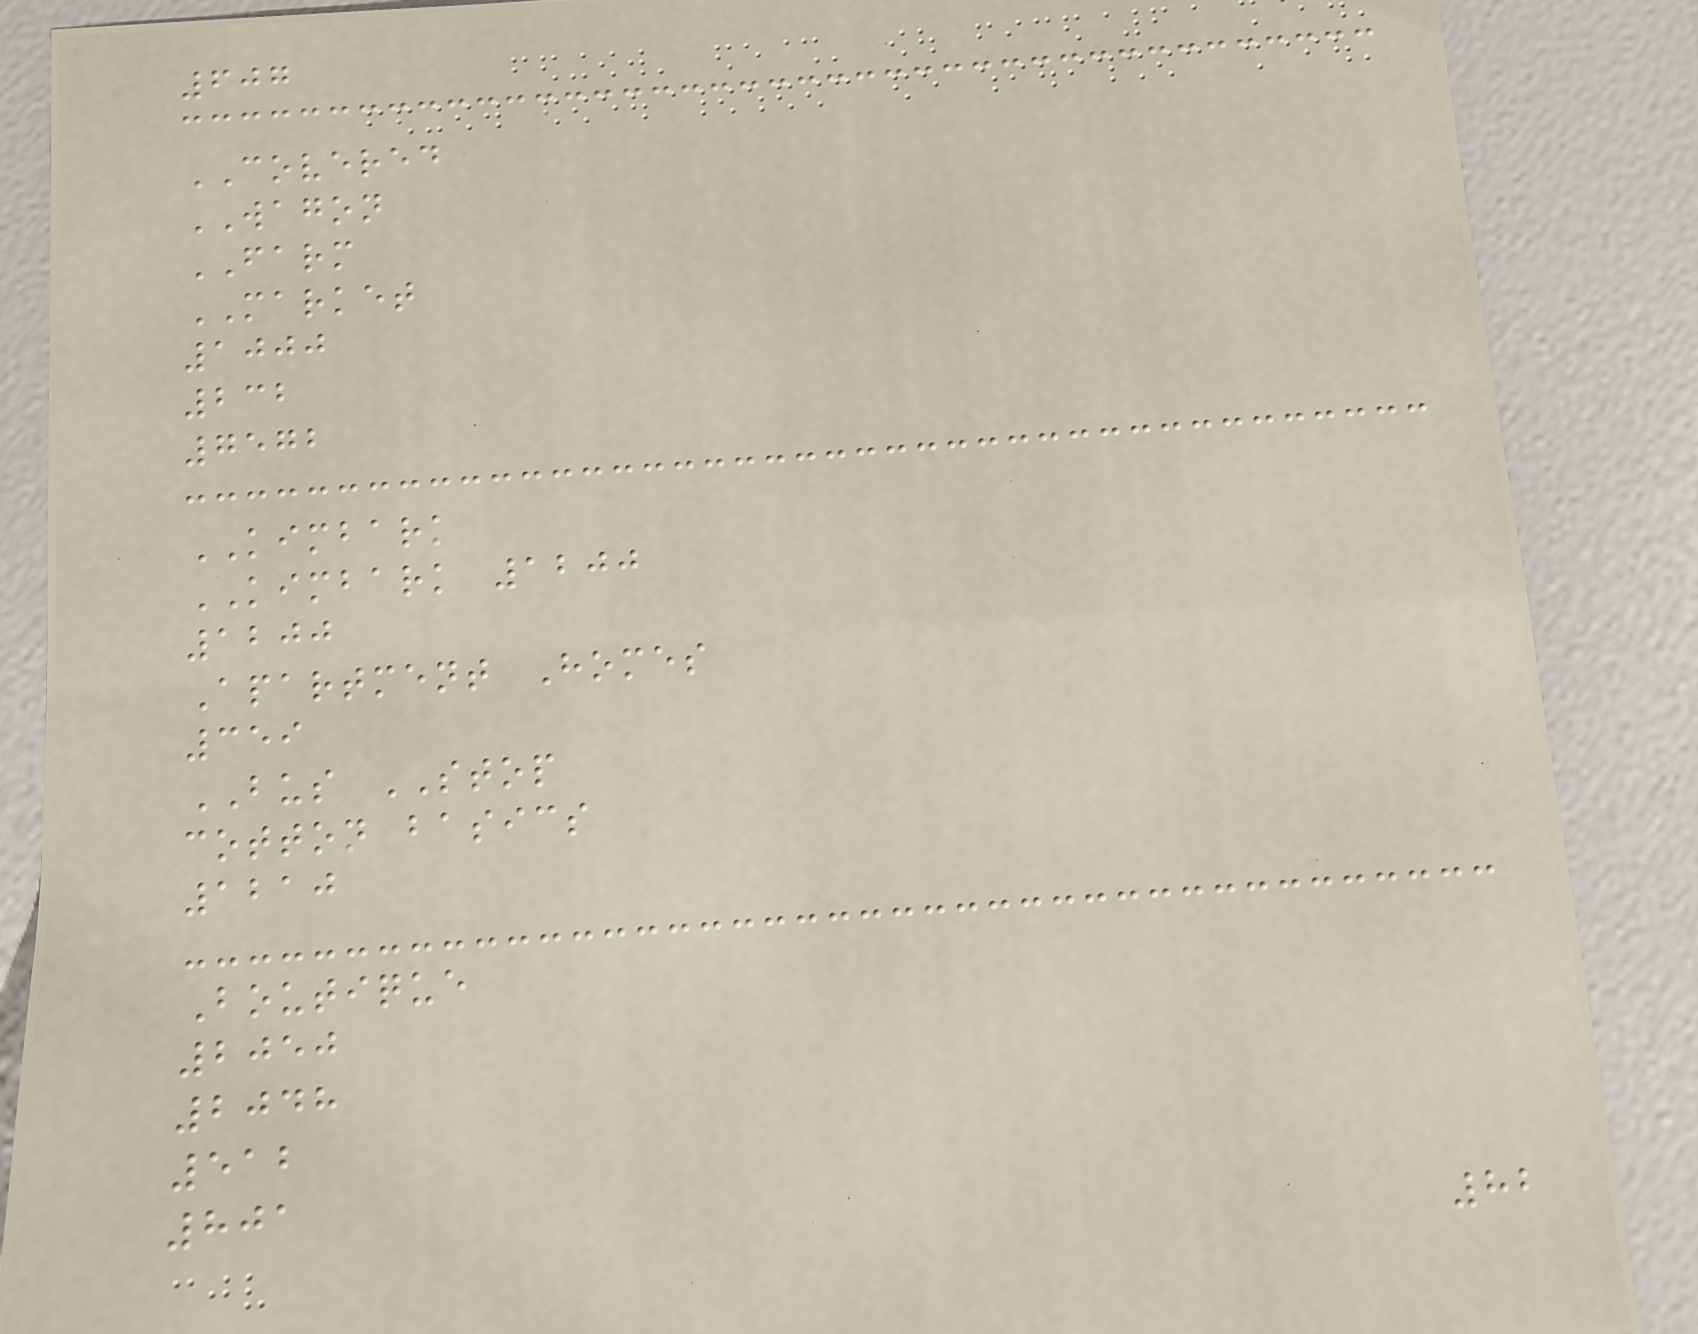607
COVERED
WAGON
FARM
MARKET
1000
232
7572
KIMBARK
KIMBARK 1200
1200
Apartment Homes
359
BUS STOP
cotton basics
1210
Boutique
2050
2048
512
801
82
